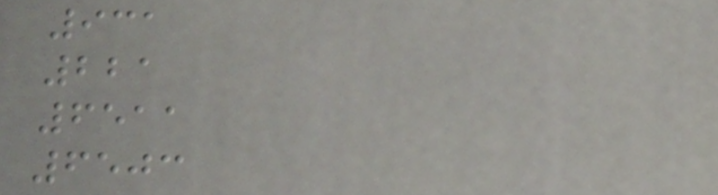931
221
6511
6503
